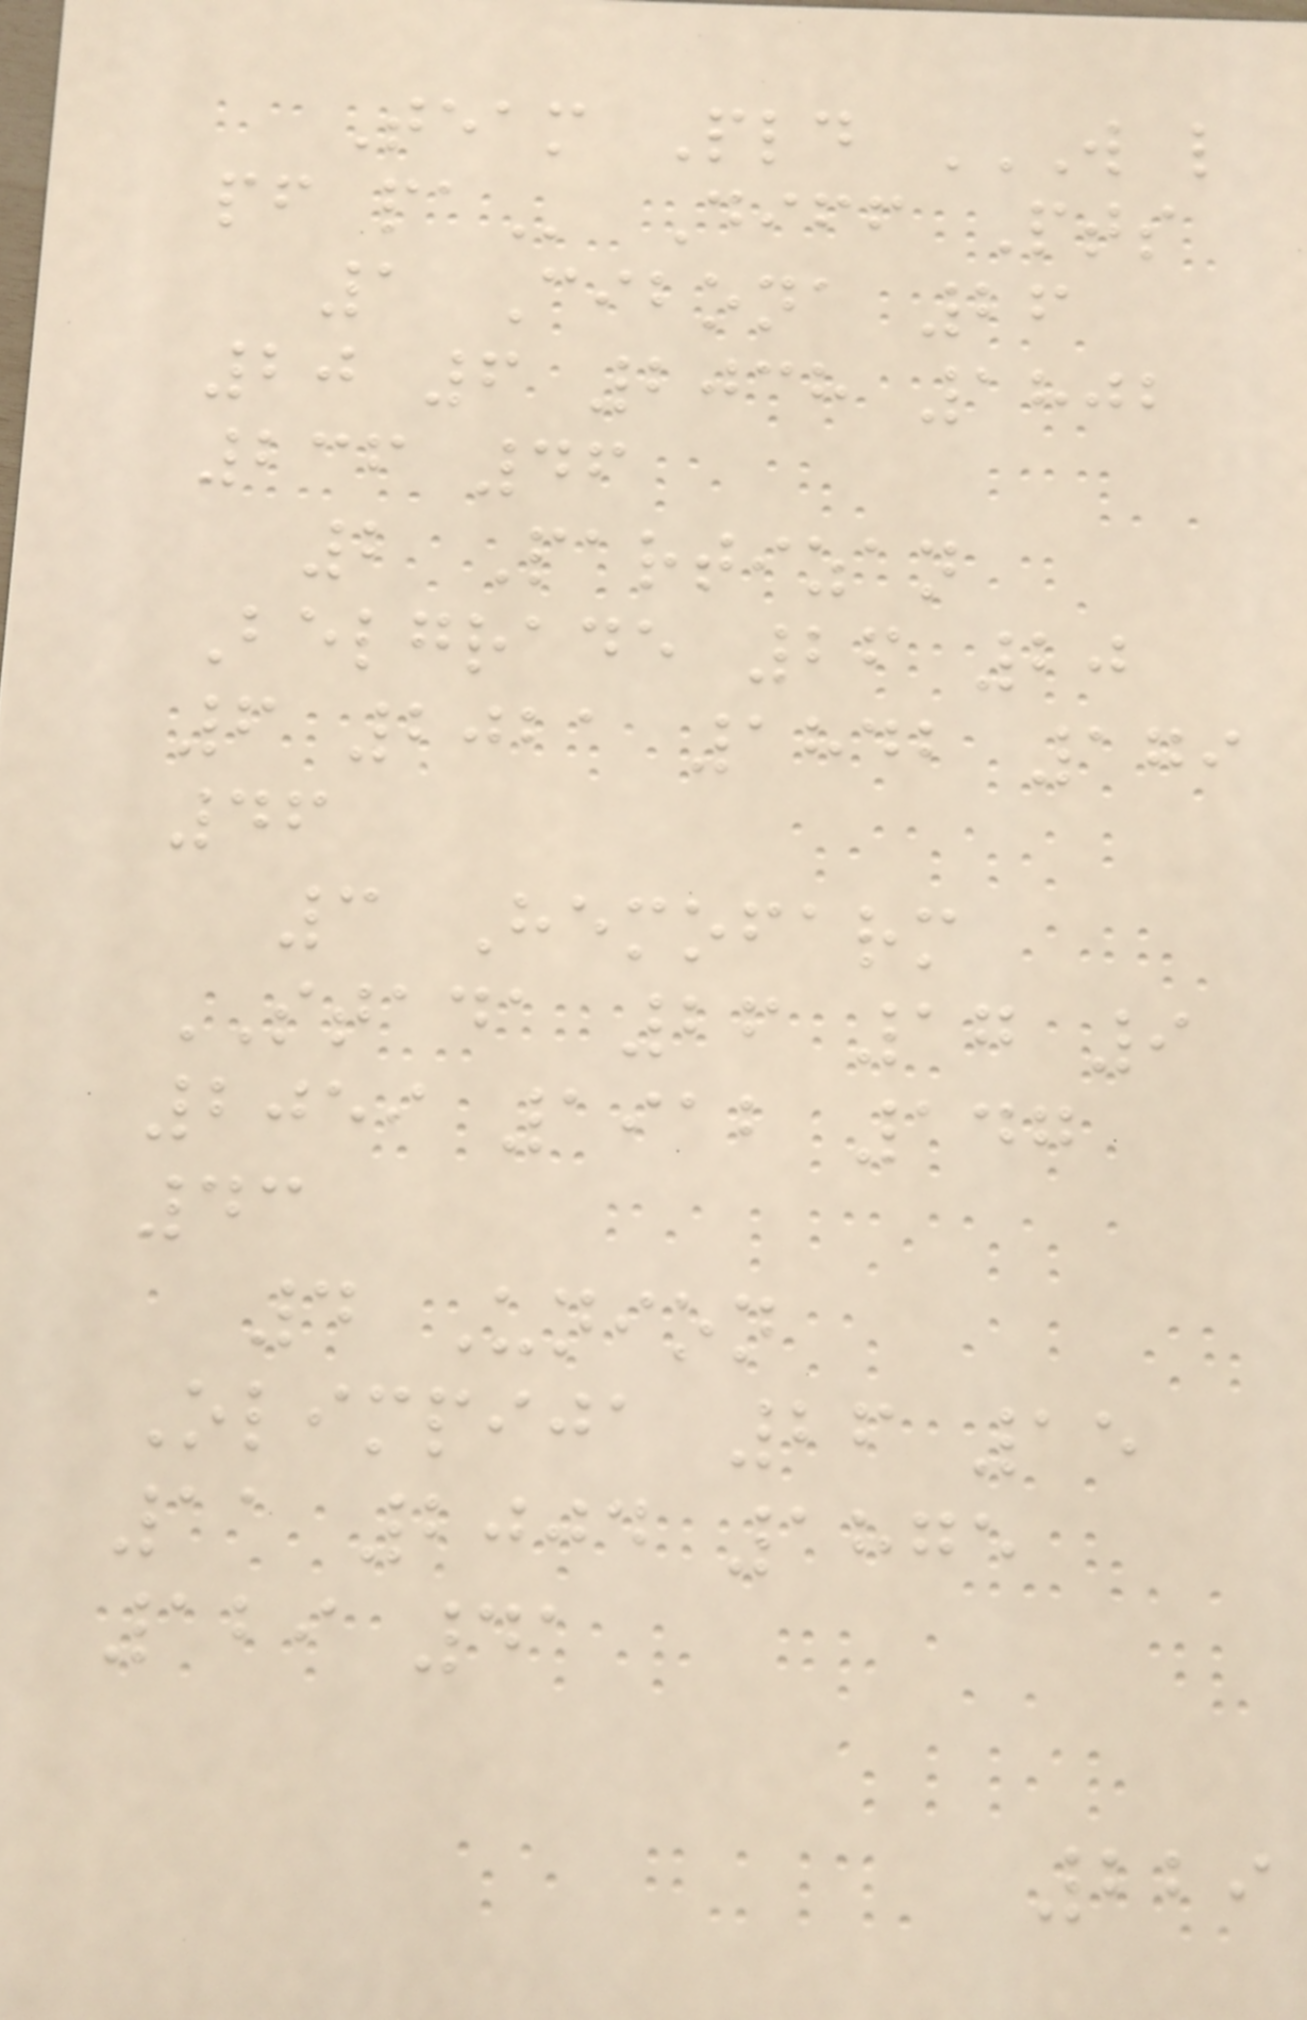Team Pld W L
PF PA Diff Pts
1 Cibona 26
20 6 2038 1802
236 46
2 Partizan
Belgrade 26 20
6 2021 1842 179
46
3 Hemofarm
STADA 26 17 9
2059 1912 147
43
4 Union
Olimpija 26 15
11 2004 1875
129 41
229
